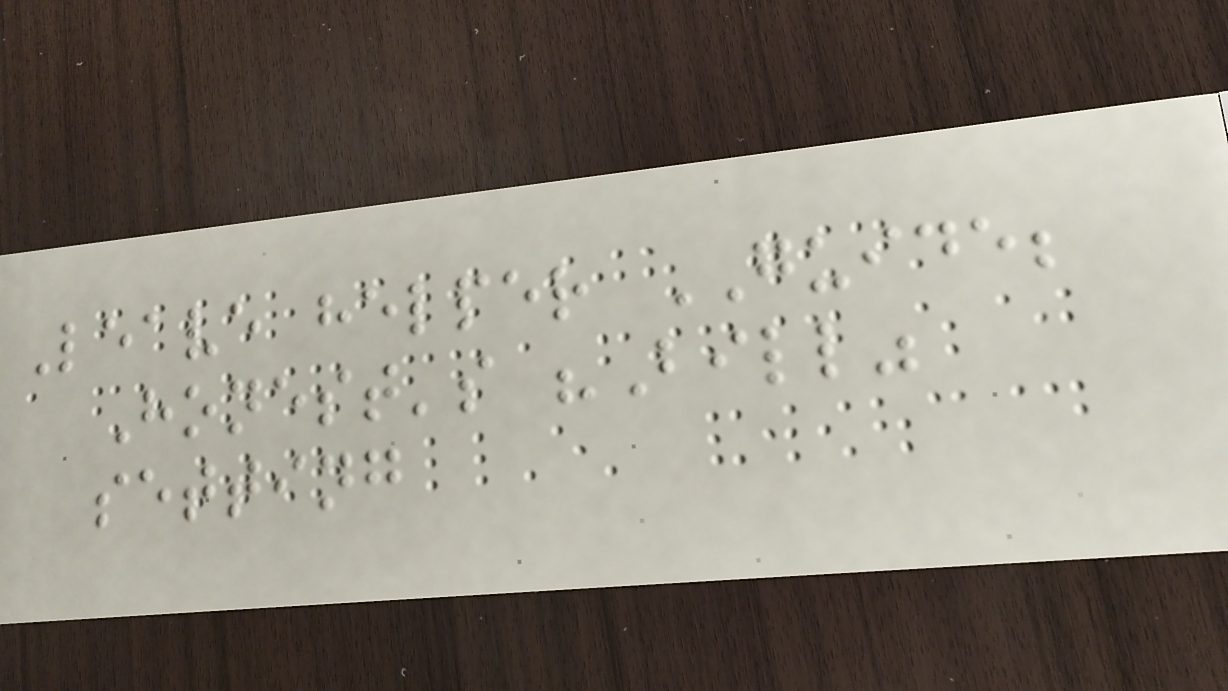Leave helper GUIDE;
Honest's "Bill"
setting
